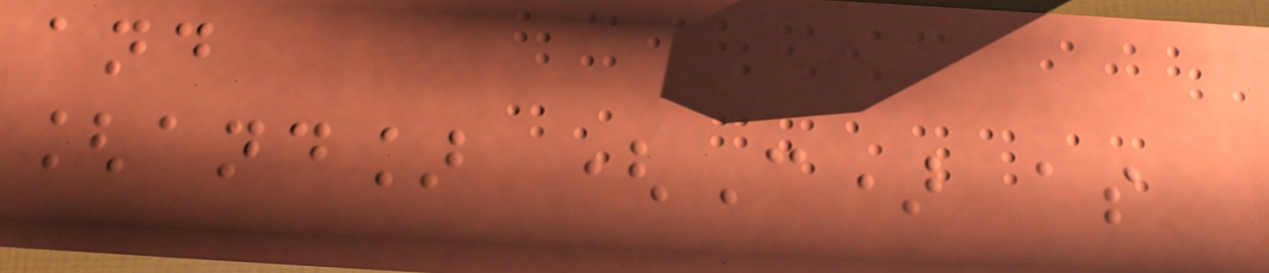and
[and] (C) as
